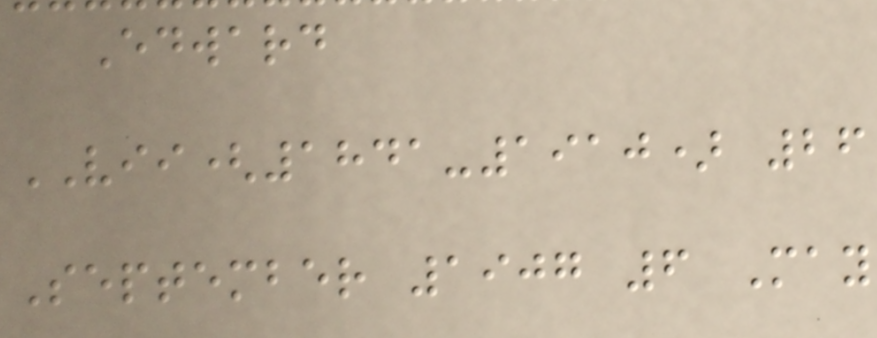Edward
VII(1841-1910) 26
September 1907 6 May
